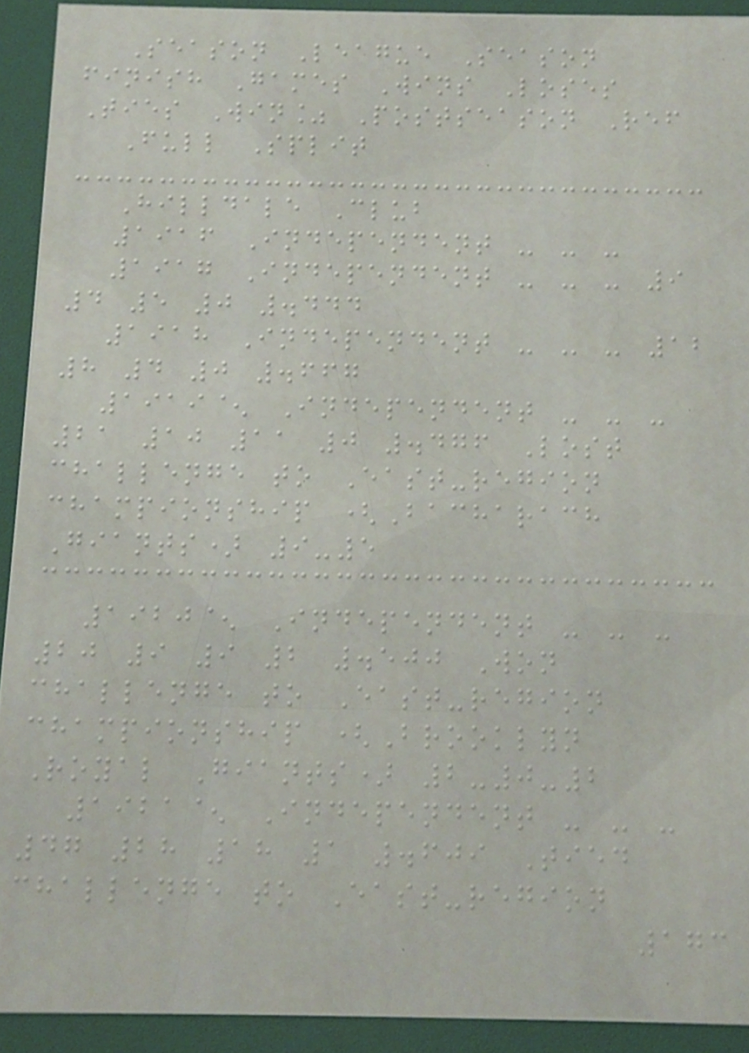Season League Season
finish Games Wins Loses
Ties Win% Postseason Ref
Full Split
Hilldale Club
1916 Independent - - -
1917 Independent - - - 9
4 5 0 .444
1918 Independent - - - 12
8 4 0 .667
1919^ Independent - - -
21 10 11 0 .476 Lost
challenge to East-region
championship (Bacharach
Giants) 9-5
1920^ Independent - - -
20 9 9 2 .500 Won
challenge to East-region
championship (Brooklyn
Royal Giants) 2-0-2
1921^ Independent - - -
47 28 18 1 .609 Tied
challenge to East-region
173
